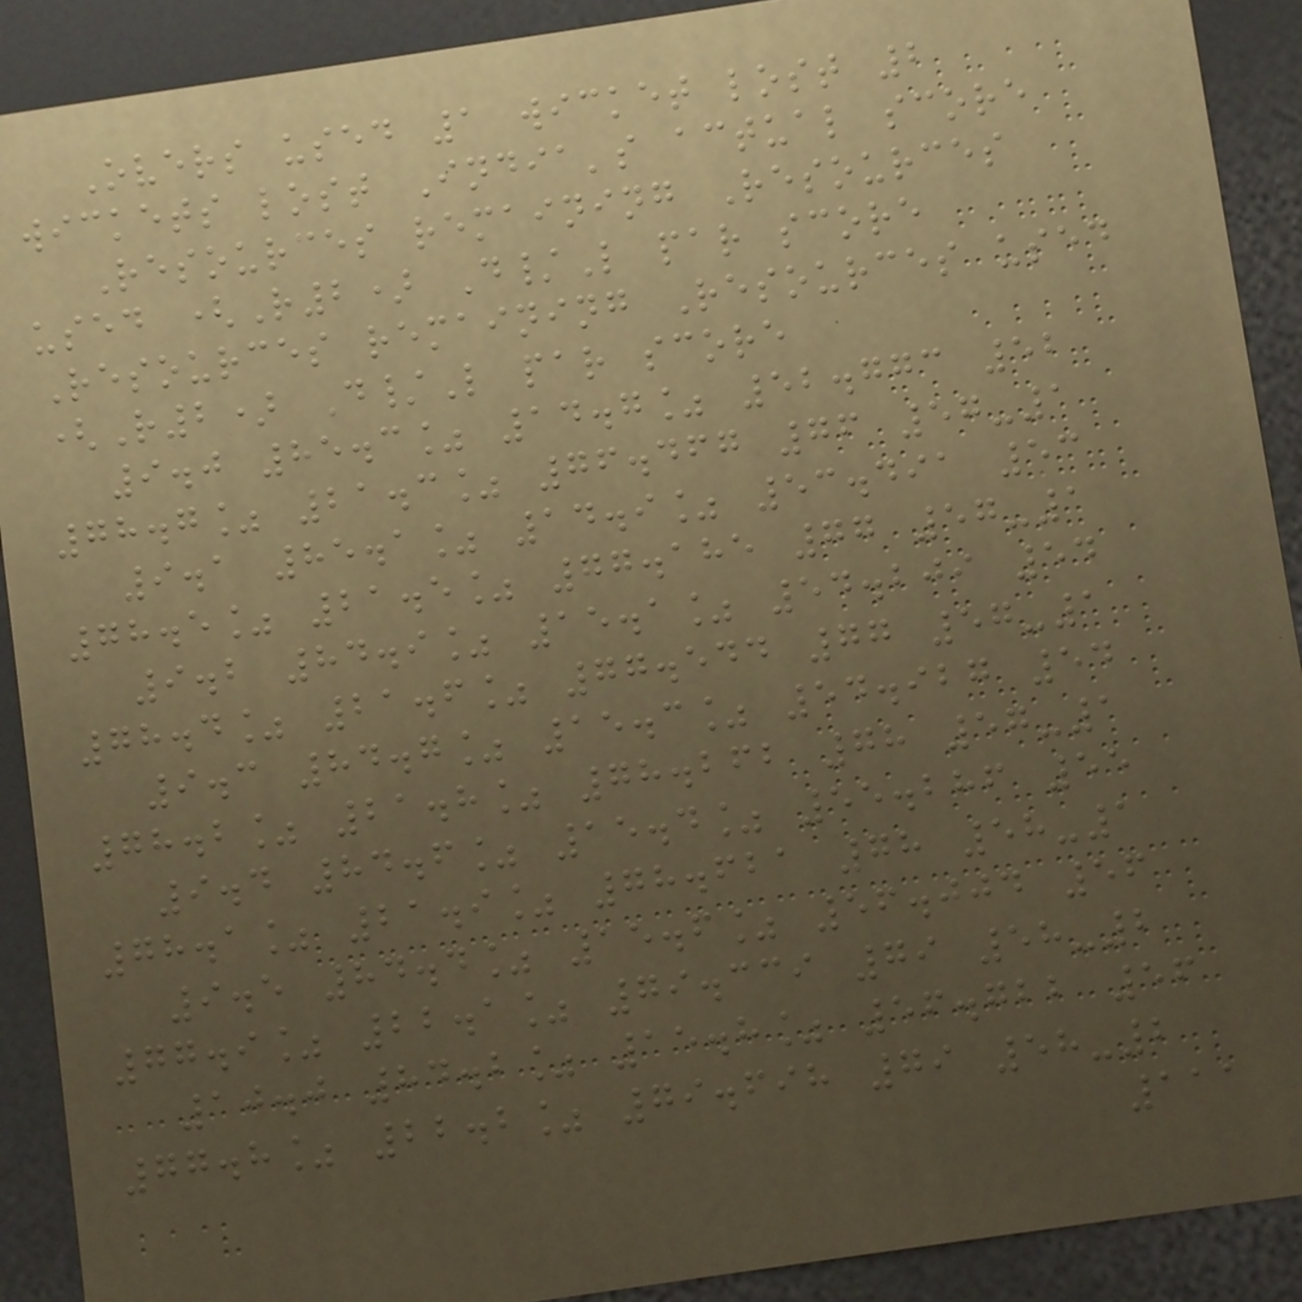Overs used 1 wicket lost 2
wickets lost India's actual score
Resources remaining Resources
used (R2) D/L par score
Resources remaining Resources used
(R2) D/L par score
9.0 85.3% 14.7% 52.773 52
78.7% 21.3% 76.467 76 57-1
9.1 85.1% 14.9% 53.491 53
78.5% 21.5% 77.185 77 57-1
9.2 84.9% 15.1% 54.209 54
78.4% 21.6% 77.544 77 57-1
9.3 84.7% 15.3% 54.927 54
78.2% 21.8% 78.262 78 57-1
9.4 84.6% 15.4% 55.286 55
78.1% 21.9% 78.621 78 58-1
9.5 84.4% 15.6% 56.004 56
77.9% 22.1% 79.339 79 58-2
10.0 84.2% 15.8% 56.722 56
77.8% 22.2% 79.698 79 58-2
111
